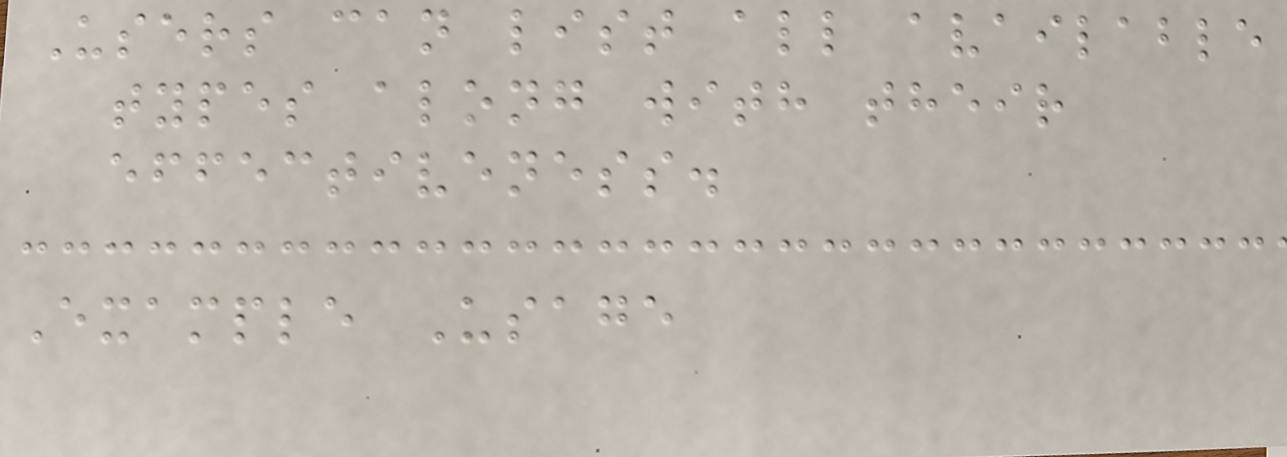Users can list all available
types along with their
effectiveness.
Example Usage
